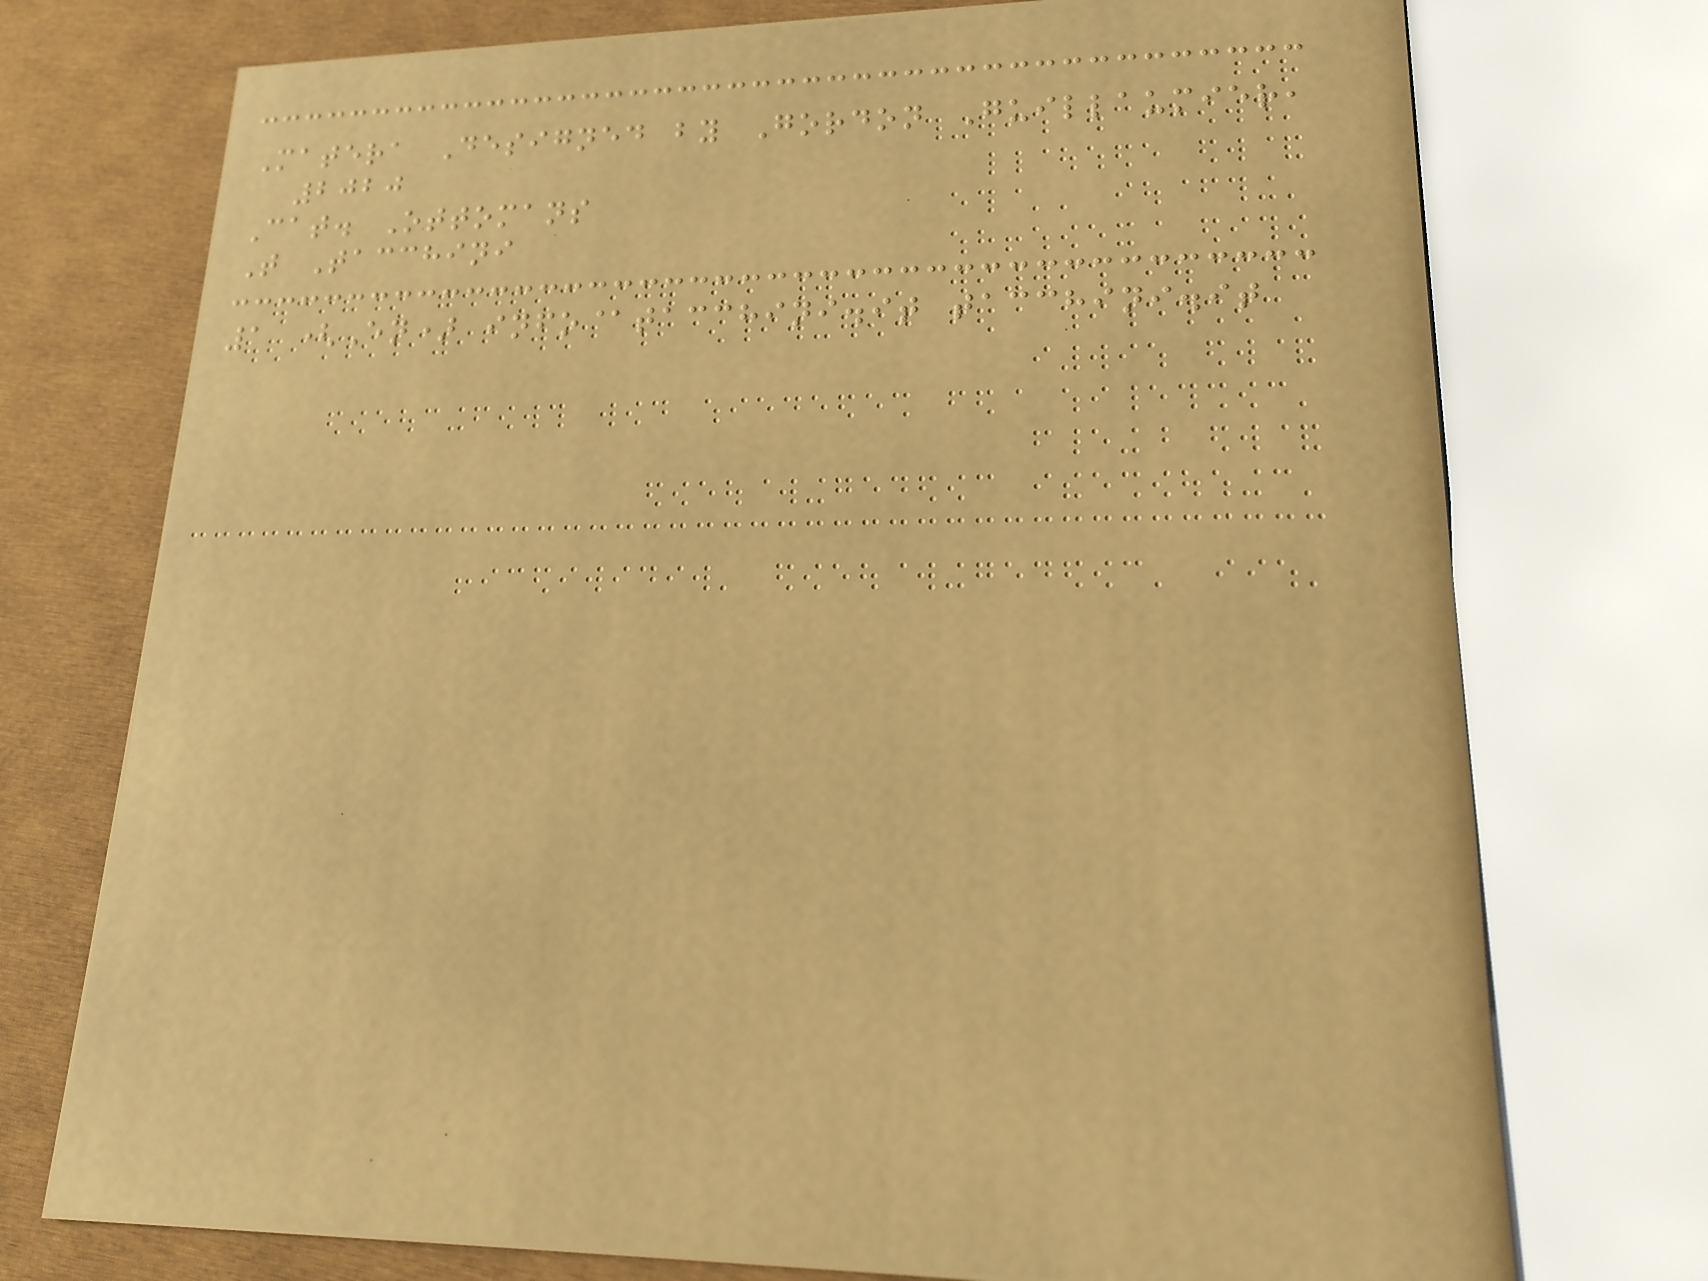Matera Designed by Gordon Guillaumier,
2020
Cat. Ottomans
T Tacchini
1 (En) info@tacchini.it tacchini.it
